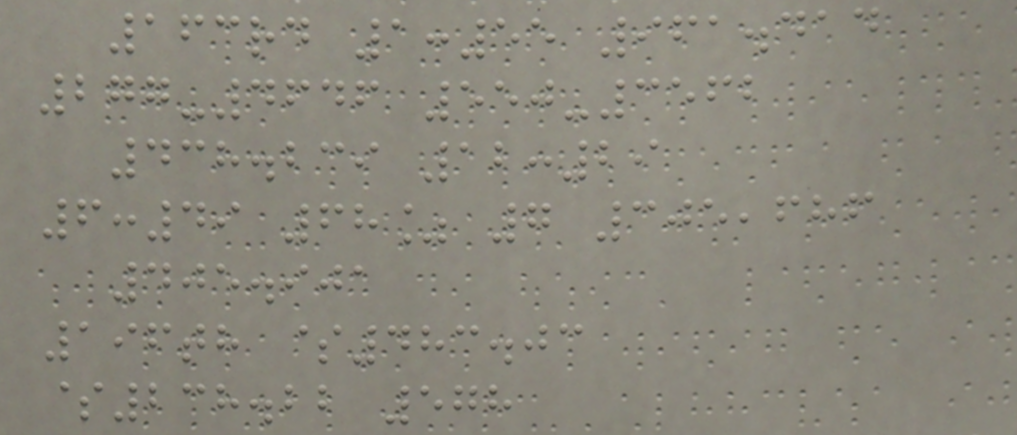163rd 1:55 961.414
277-4646 550-3562
438.239 12:29
6:49 68% 7 305,686
405.901
196th $483.03
$238.22 578
